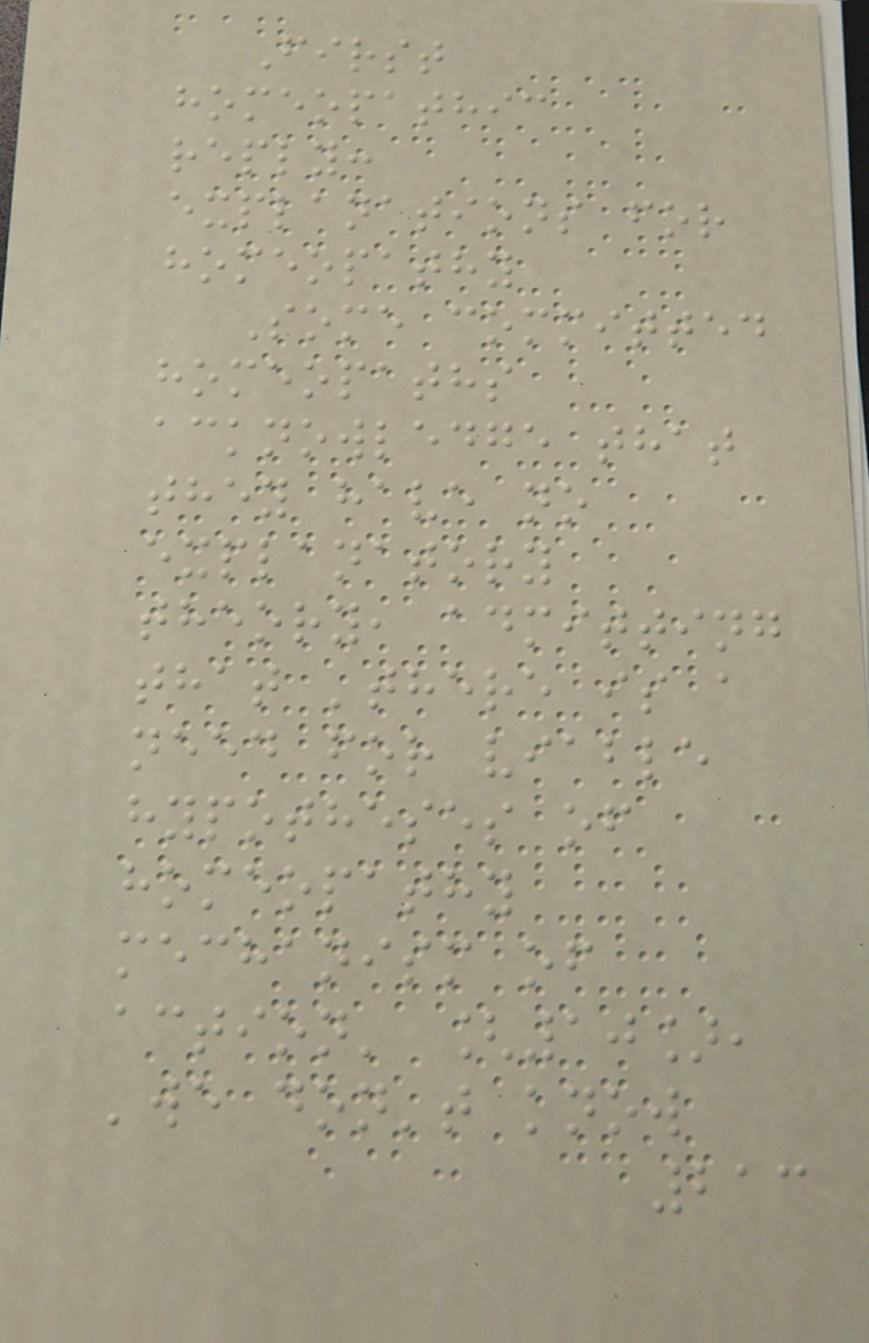First
homeopathic
reply:
explanations for
homeopathy
Some committed
homeopaths
acknowledge that
they have no
explanatory
theory, admitting
that 'there is a
need for viable
hypotheses of
homeopathy
mechanism of
action' [10],
'we don't know
213
